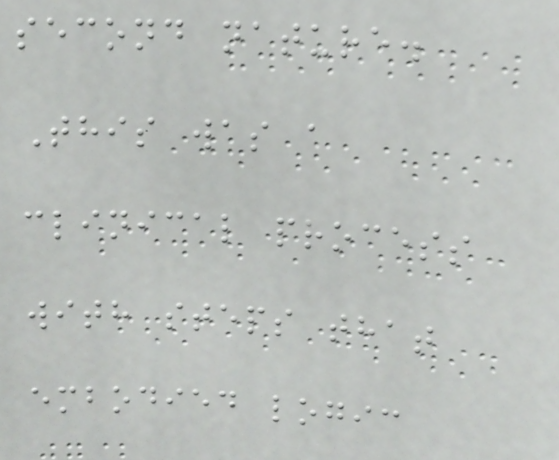second nature.
This was a
clinical process
with steps that
embodied logic
